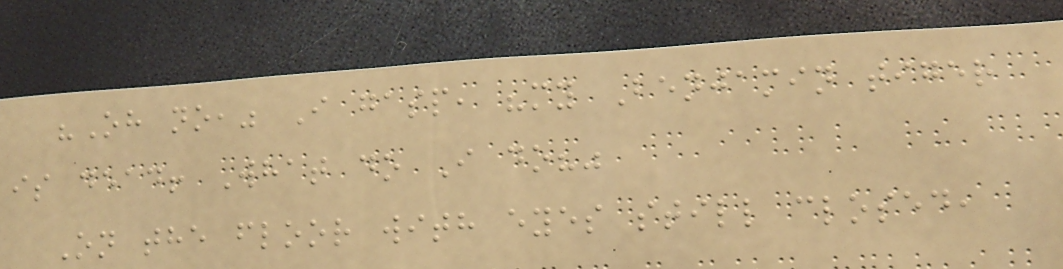"Oh no," I gasp, "my Benjamin tiger
is dead! What do I do?"
On the floor with eyes still closed,
